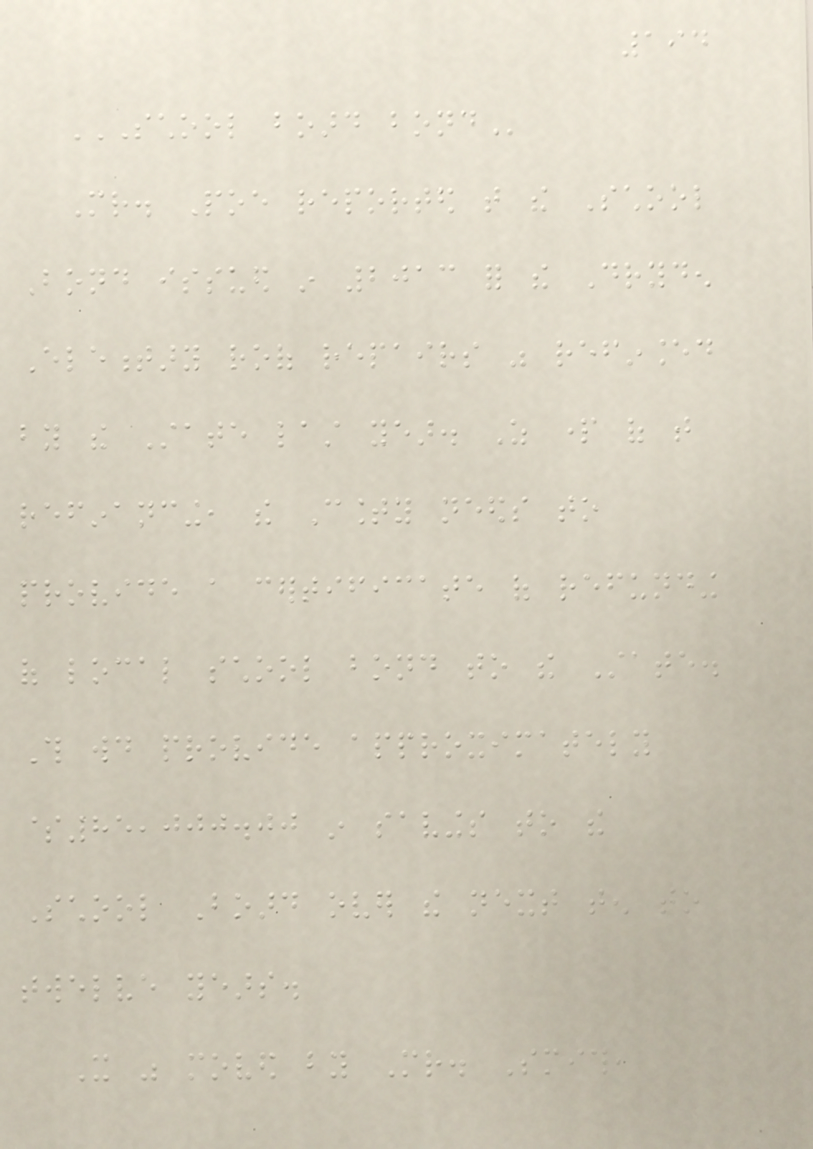194
SCHOOL BOARD BOND
Mr. Poe reported that the School
Bond issued in 2013 for the Dryden
Elementary roof repairs was refinanced
by the State last year. As part of that
refinancing, the County needs to
provide a certificate of refunding
of local school bond to the State.
This would provide approximately
$85,000.00 in savings to the
School Board over the next ten to
twelve years.
It was moved by Mr. Smith,
